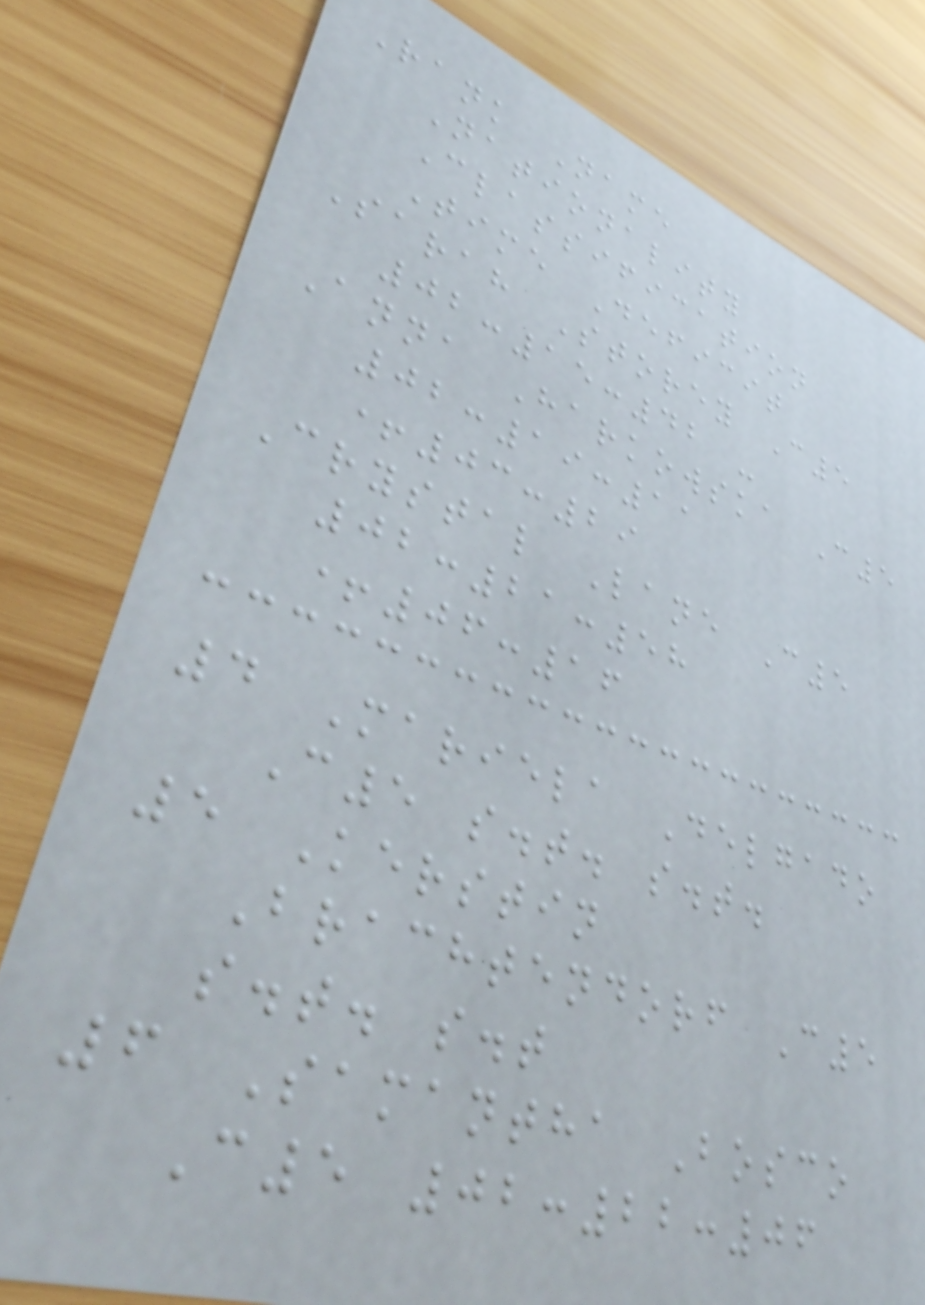Rank Name
Nationality
Classification
Time Deficit
Sarah Storey C5
02:15:42 -
Anna Harkowska C5
02:19:11
+03:29
Crystal Lane C5
02:21:58
+06:16
4 Mariela Delgado
C5 s.t. s.t.
5 Kerstin
Brachtendorf C5
s.t. s.t
6 Samantha Bosco
C5 02:22:06
